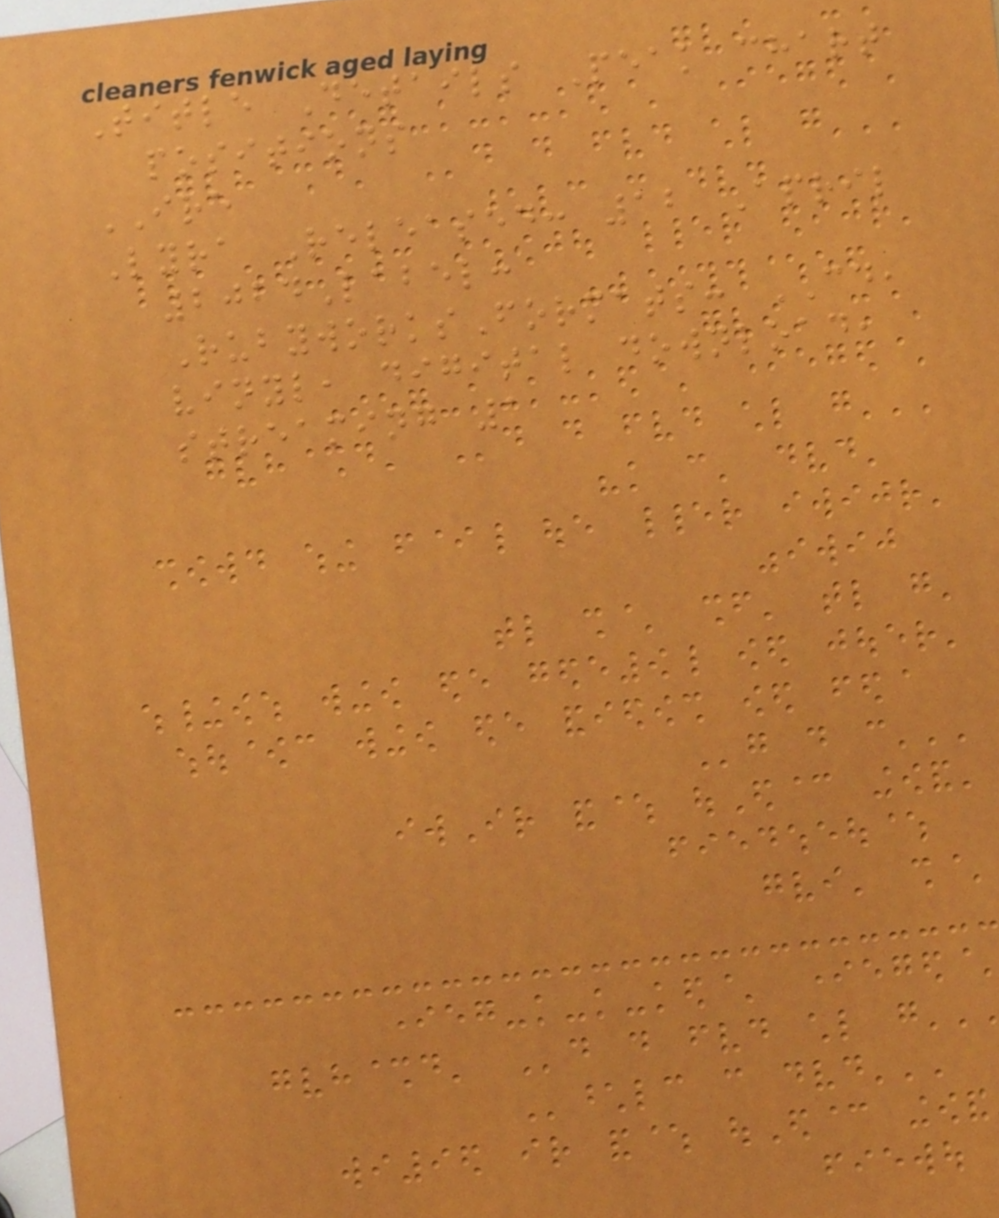Title Details Peak chart
positions
IRE
Lyra Released: 12 April
2024Label:
RubyworksFormats: CD,
vinyl, digital download,
streaming 1
